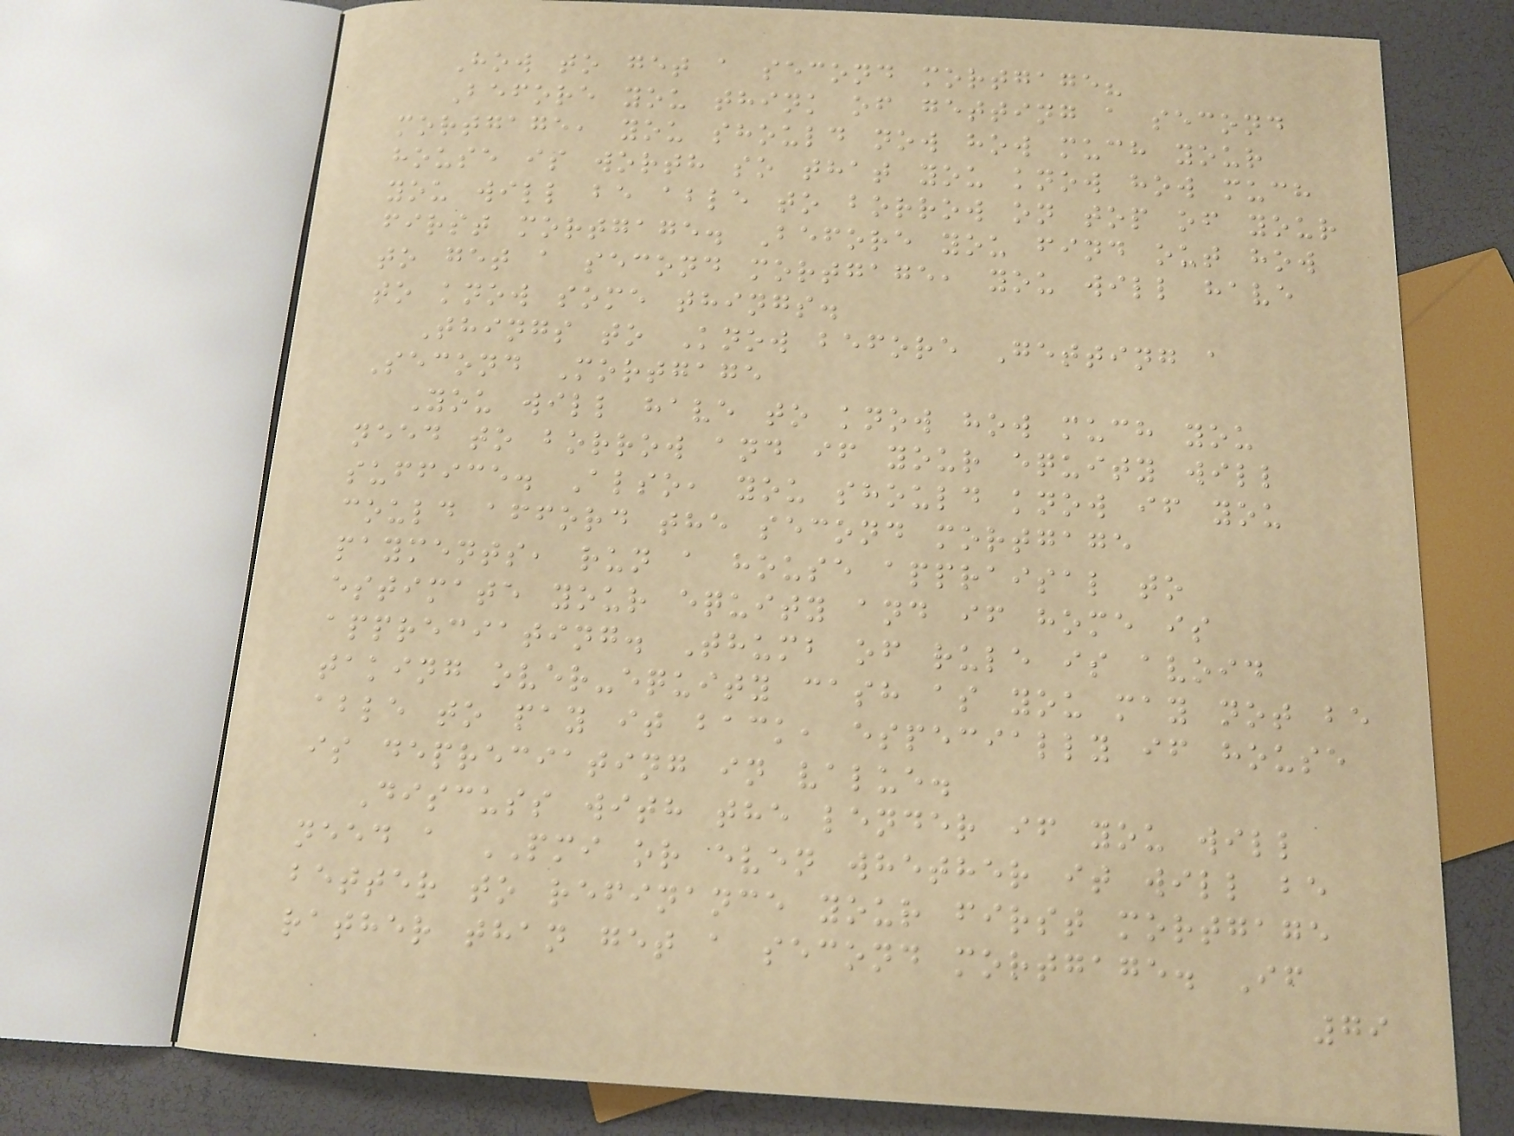How to get a second mortgage?
Before you think of getting a second
mortgage, you should now how much your
house is worth so that you know how much
you will be able to borrow on top of your
first mortgage. Before you find out how
to get a second mortgage, you will have
to know some things.
Things to Know before Getting a
Second Mortgage
You will have to know how much you
need to borrow and if your equity will
suffice. Also, you should know if you
could afford the second mortgage
payments, run a house appraisal to
estimate your equity and if home is
appreciating. Thumb of rule is avoid
taking over-equity cash as you may not be
able to pay it back, especially if house
is depreciating in value.
Discuss with the lender if you will
need a PMI or even whether it will be
better to refinance your first mortgage
rather than get a second mortgage. If
79
